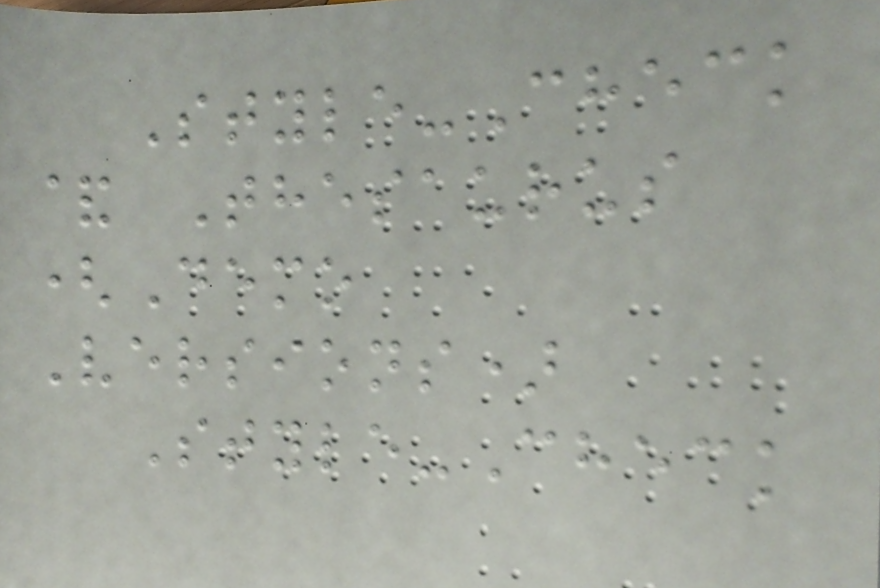Style-Check
& Thesaurus
(Demo
Versions)
Style-Check
